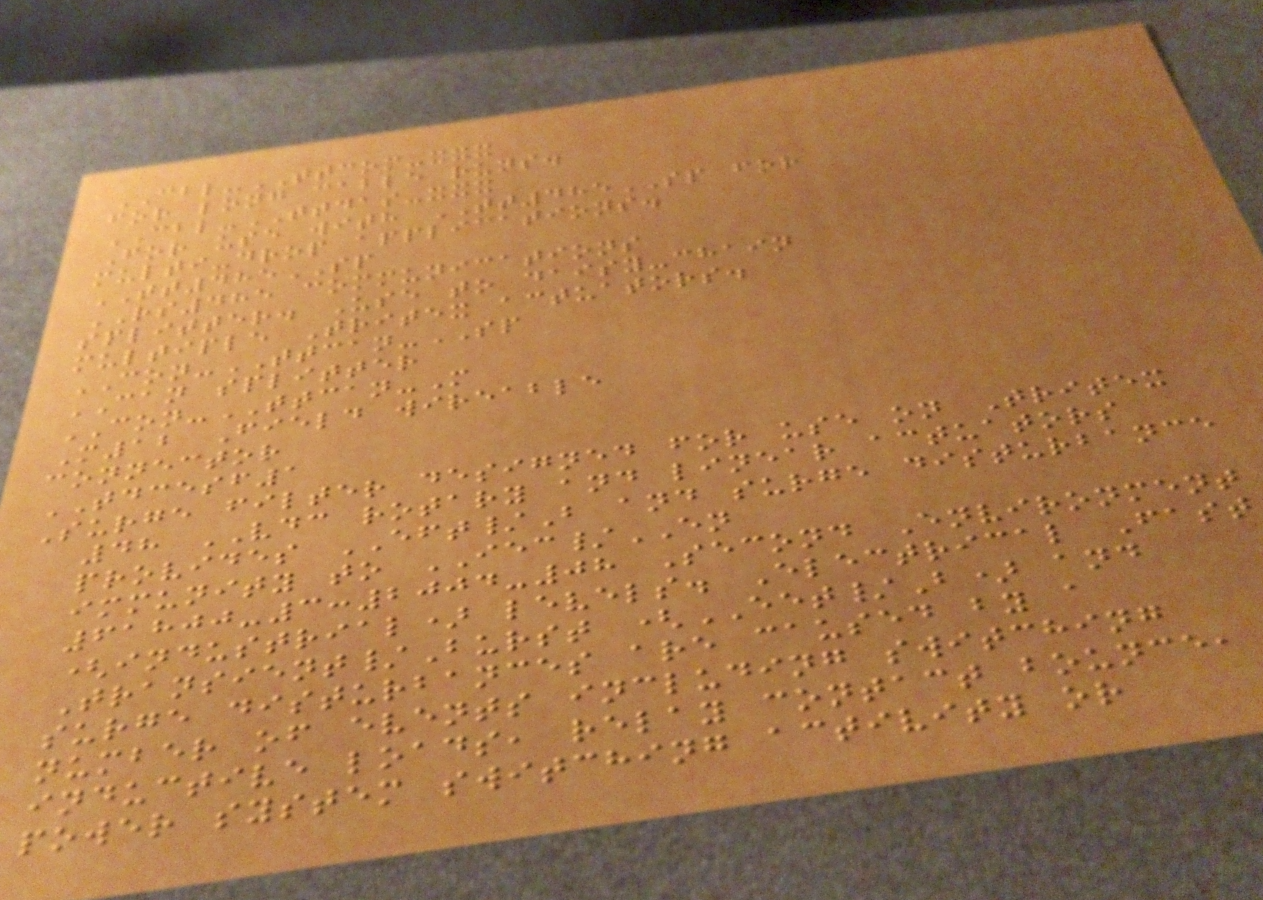CBL-TTCOM-xxx
for long cable runs.
CBL-TTDAS-xxx
For use with TT485SP for
multi-drop applications.
TT485SP
RS485 communications
splitter. Use to daisy-chain
multiple Tritex actuators.
CON-TTCAN-SP
CAN splitter
CON-TTCAN-M
M12 Field wireable
connector
TDCESF1
Surge filter designed for use on Tritex
48 VDC rotary and linear actuators
provides EFT/B and surge disturbance
immunity to IEC/EN
61800-3:2004-08 Second Environment
(industrial) levels. Electrical Fast
Transient/Burst (EET/B) and
surge disturbances are caused by a
number of events including switching
inductive loads, relay contact bounce,
power system switching activity or
